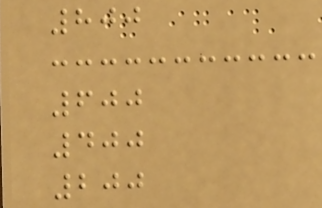800
600
400
200
